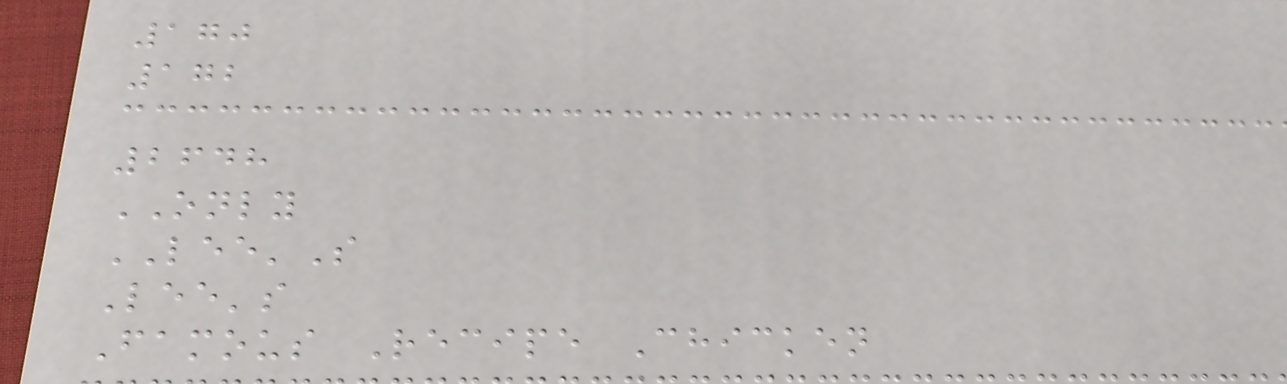170
172
2648
ONLY
LEE'S
Lee's
Famous Recipe Chicken
